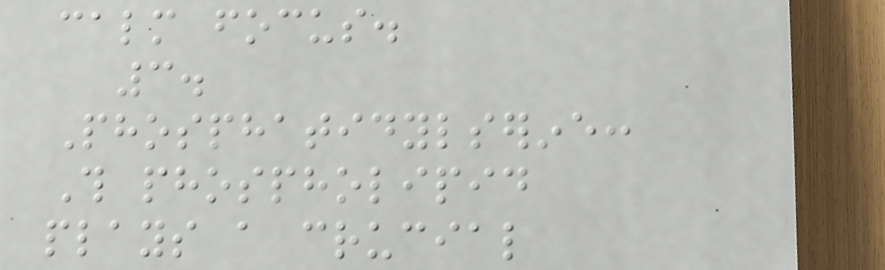calm focus.
3.
Phosphatidylserine:
This phospholipid
plays a crucial
